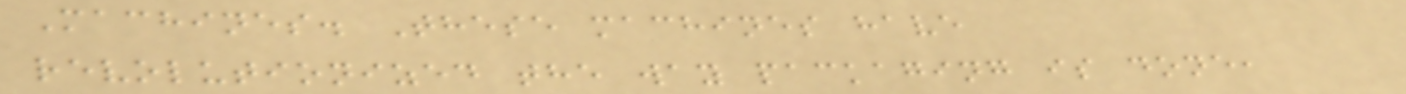Machines. These machines have
revolutionized the way packaging is done,
